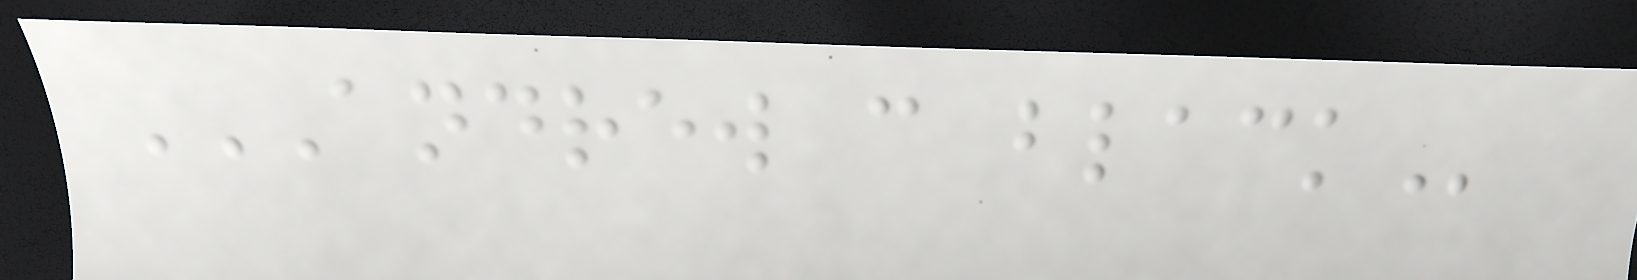ANDREW C BLACK
